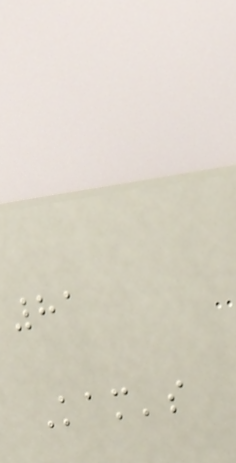81
Kam's
